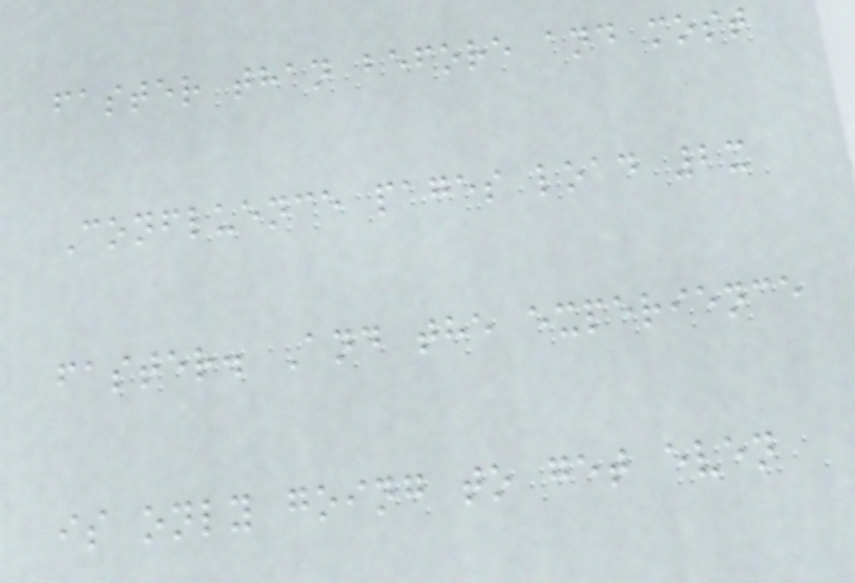faster than before and most
Confluence pages load 2x
faster. And the experience
is only going to get even
